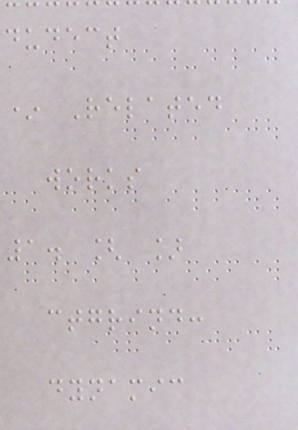dudect
* Related
works
1. [ ]
ctgrind:
dynamic
